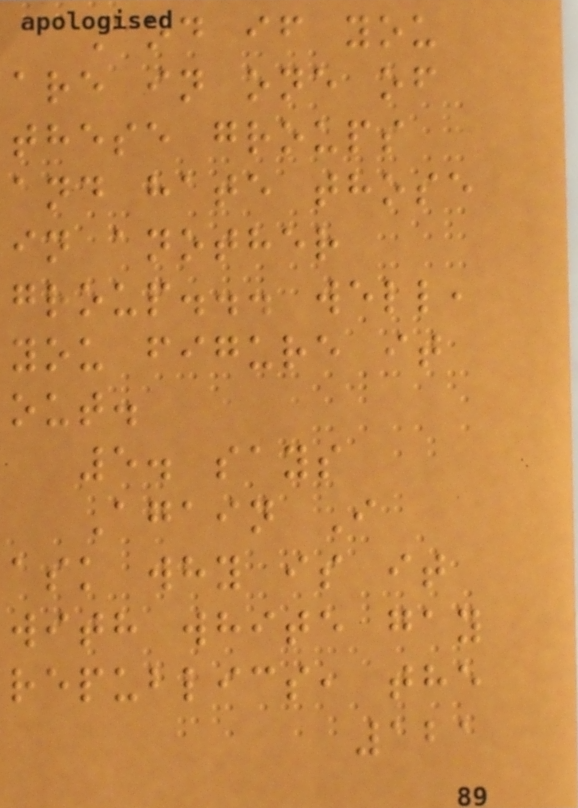And if you
are in one of
these groups
and hate those
in another
group... well,
you figure it
out.
5. says
Again I
ask why is it
with white gay
republics, the
121
